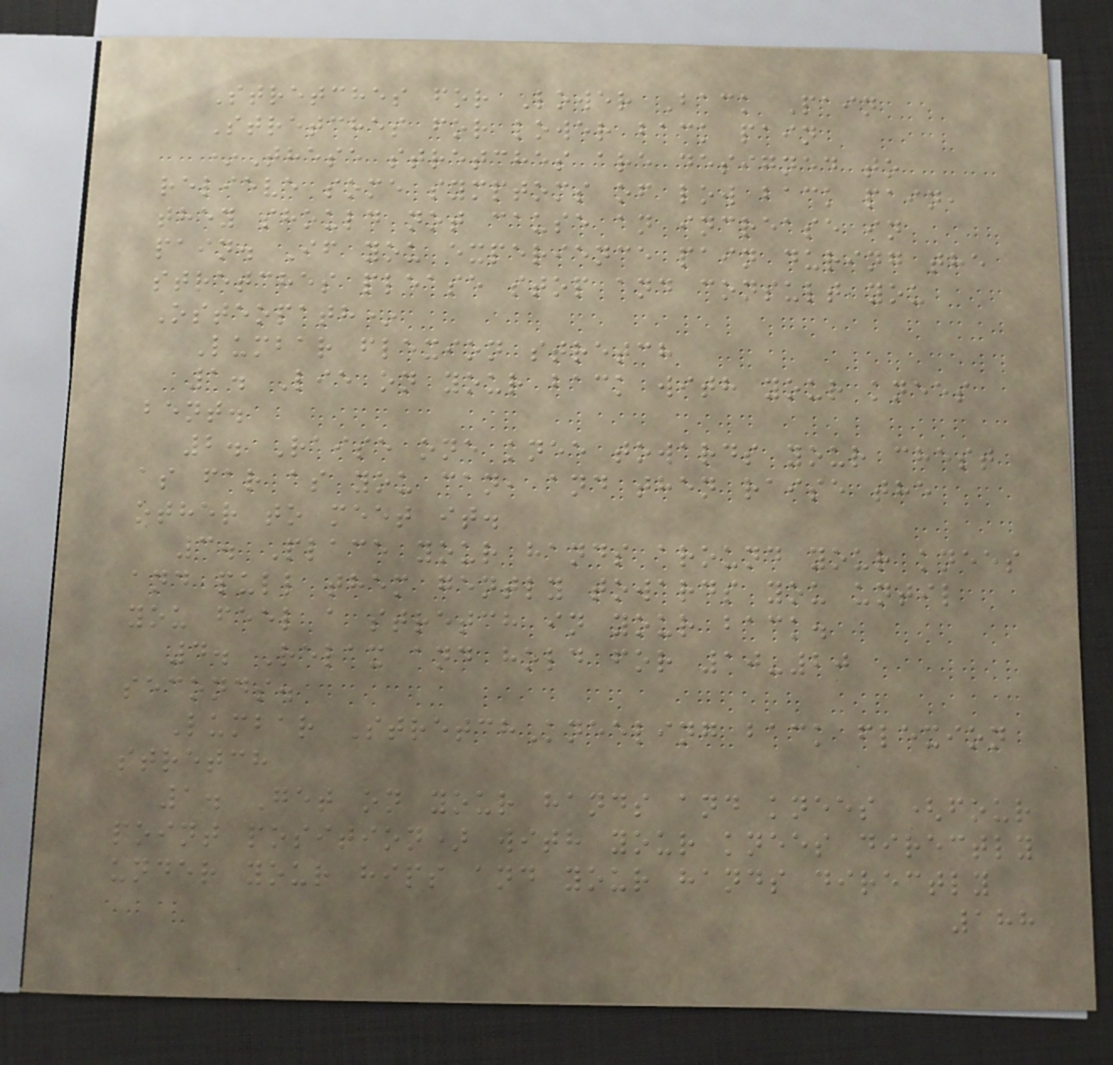Stretches for Lower Back Pain
Stretches for lower back pain
*These stretches are designed to
relieve some symptoms of low back pain,
they should not cause an increase in
pain. If you experience pain during the
stretches please stop and consult you
Osteopath*
Lumbar flexion stretch
1. Lie on your back with your knees
bent.
2. Raise one knee towards your chest
as far as you can, and then raise the
other to meet it.
3. Place your hands around your knees
and pull them gently towards you until
you feel a stretch in your back.
4. Relax and hold for 10-20
seconds.
Lumbar StretchKneeling back flexion
stretch
1. Get on your hands and knees (four
point position) with your knees directly
under your hips and your hands directly
188
